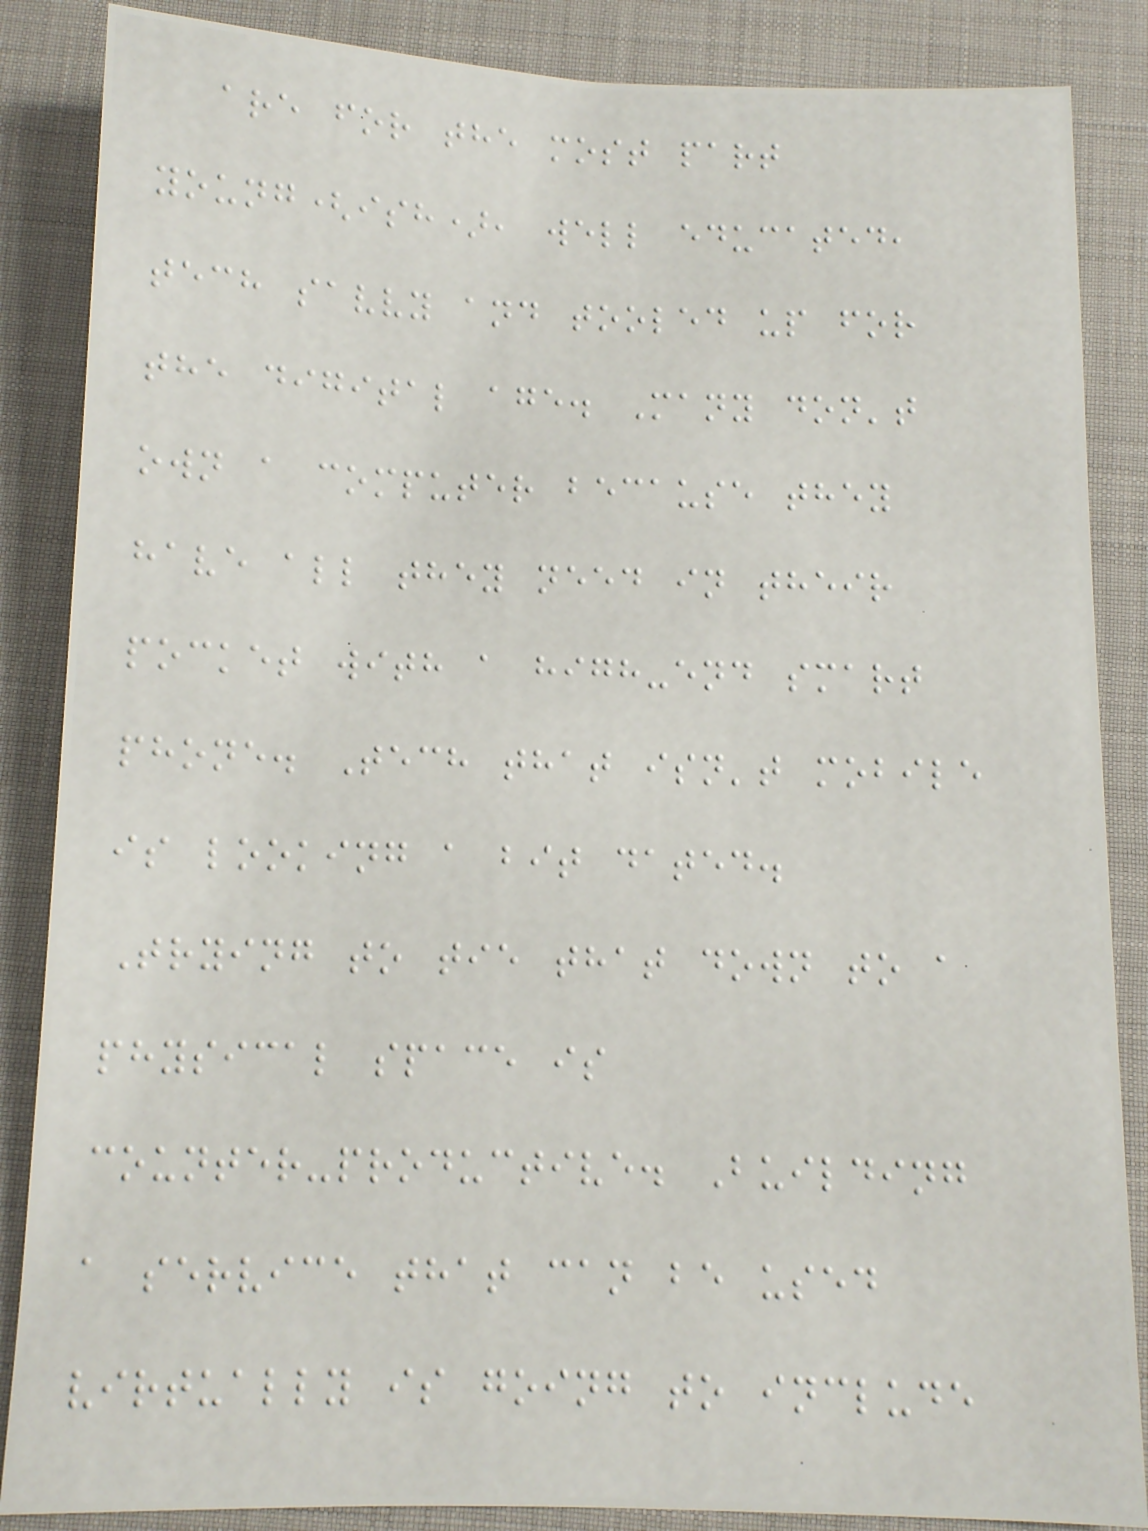are for the most part
young(ish), well educated,
tech savvy and tooled up for
the digital age. Many don't
own a computer because they
have all they need in their
pocket with a high-end smart
phone. Tech that isn't mobile
is looking a bit dated.
Trying to tie that down to a
physical space is
counter-productive. Building
a service that can be used
virtually is going to include
